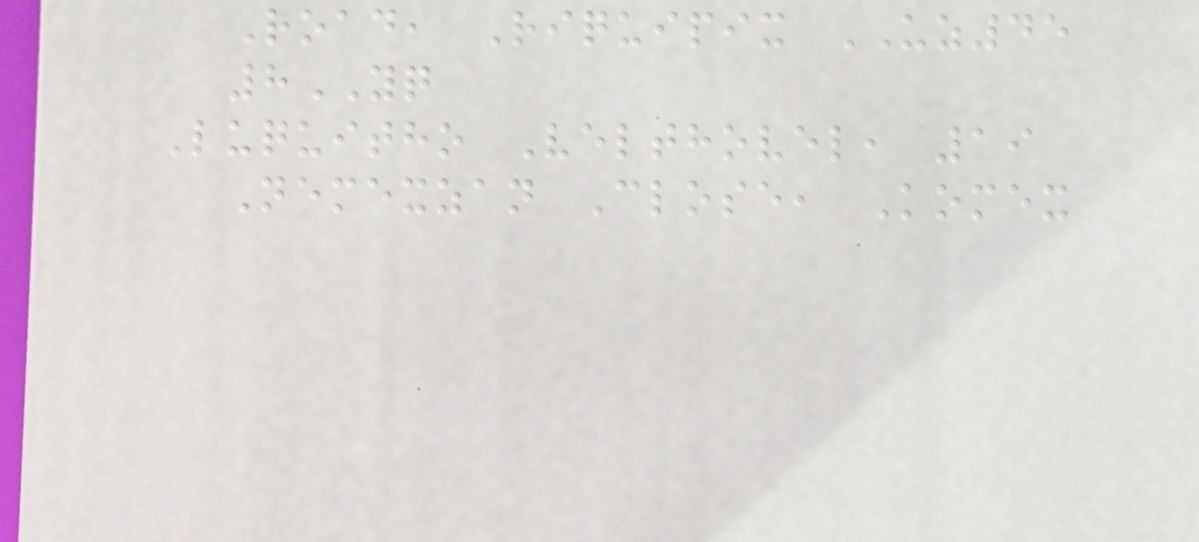Road, Riquipix UZ45
8YQ
Luquitho Velthovel, 19
Nemexzan Close, Komex
